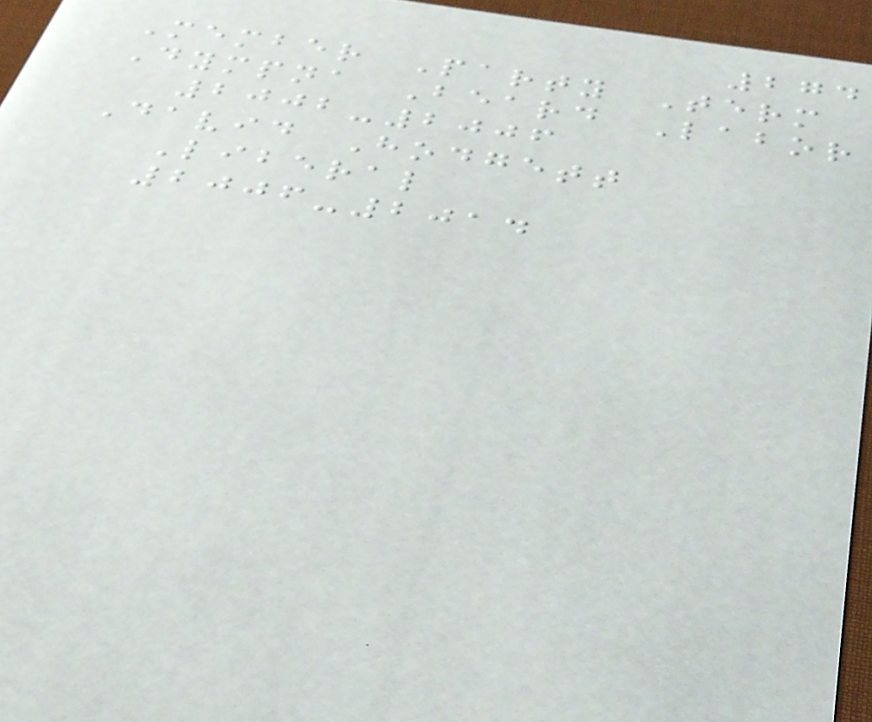274
Member Party Term
Dympna Beard Labor
2002-2006
David Hodgett
Liberal
2006-2014
